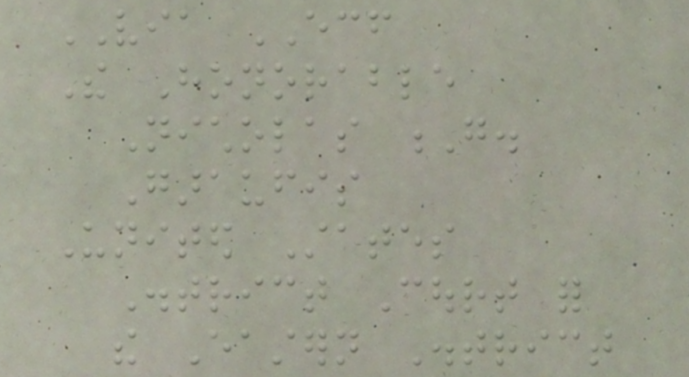VIA ECF
The Honorable
Nicholas G.
Garaufis
United States
District Court for
the Eastern District
